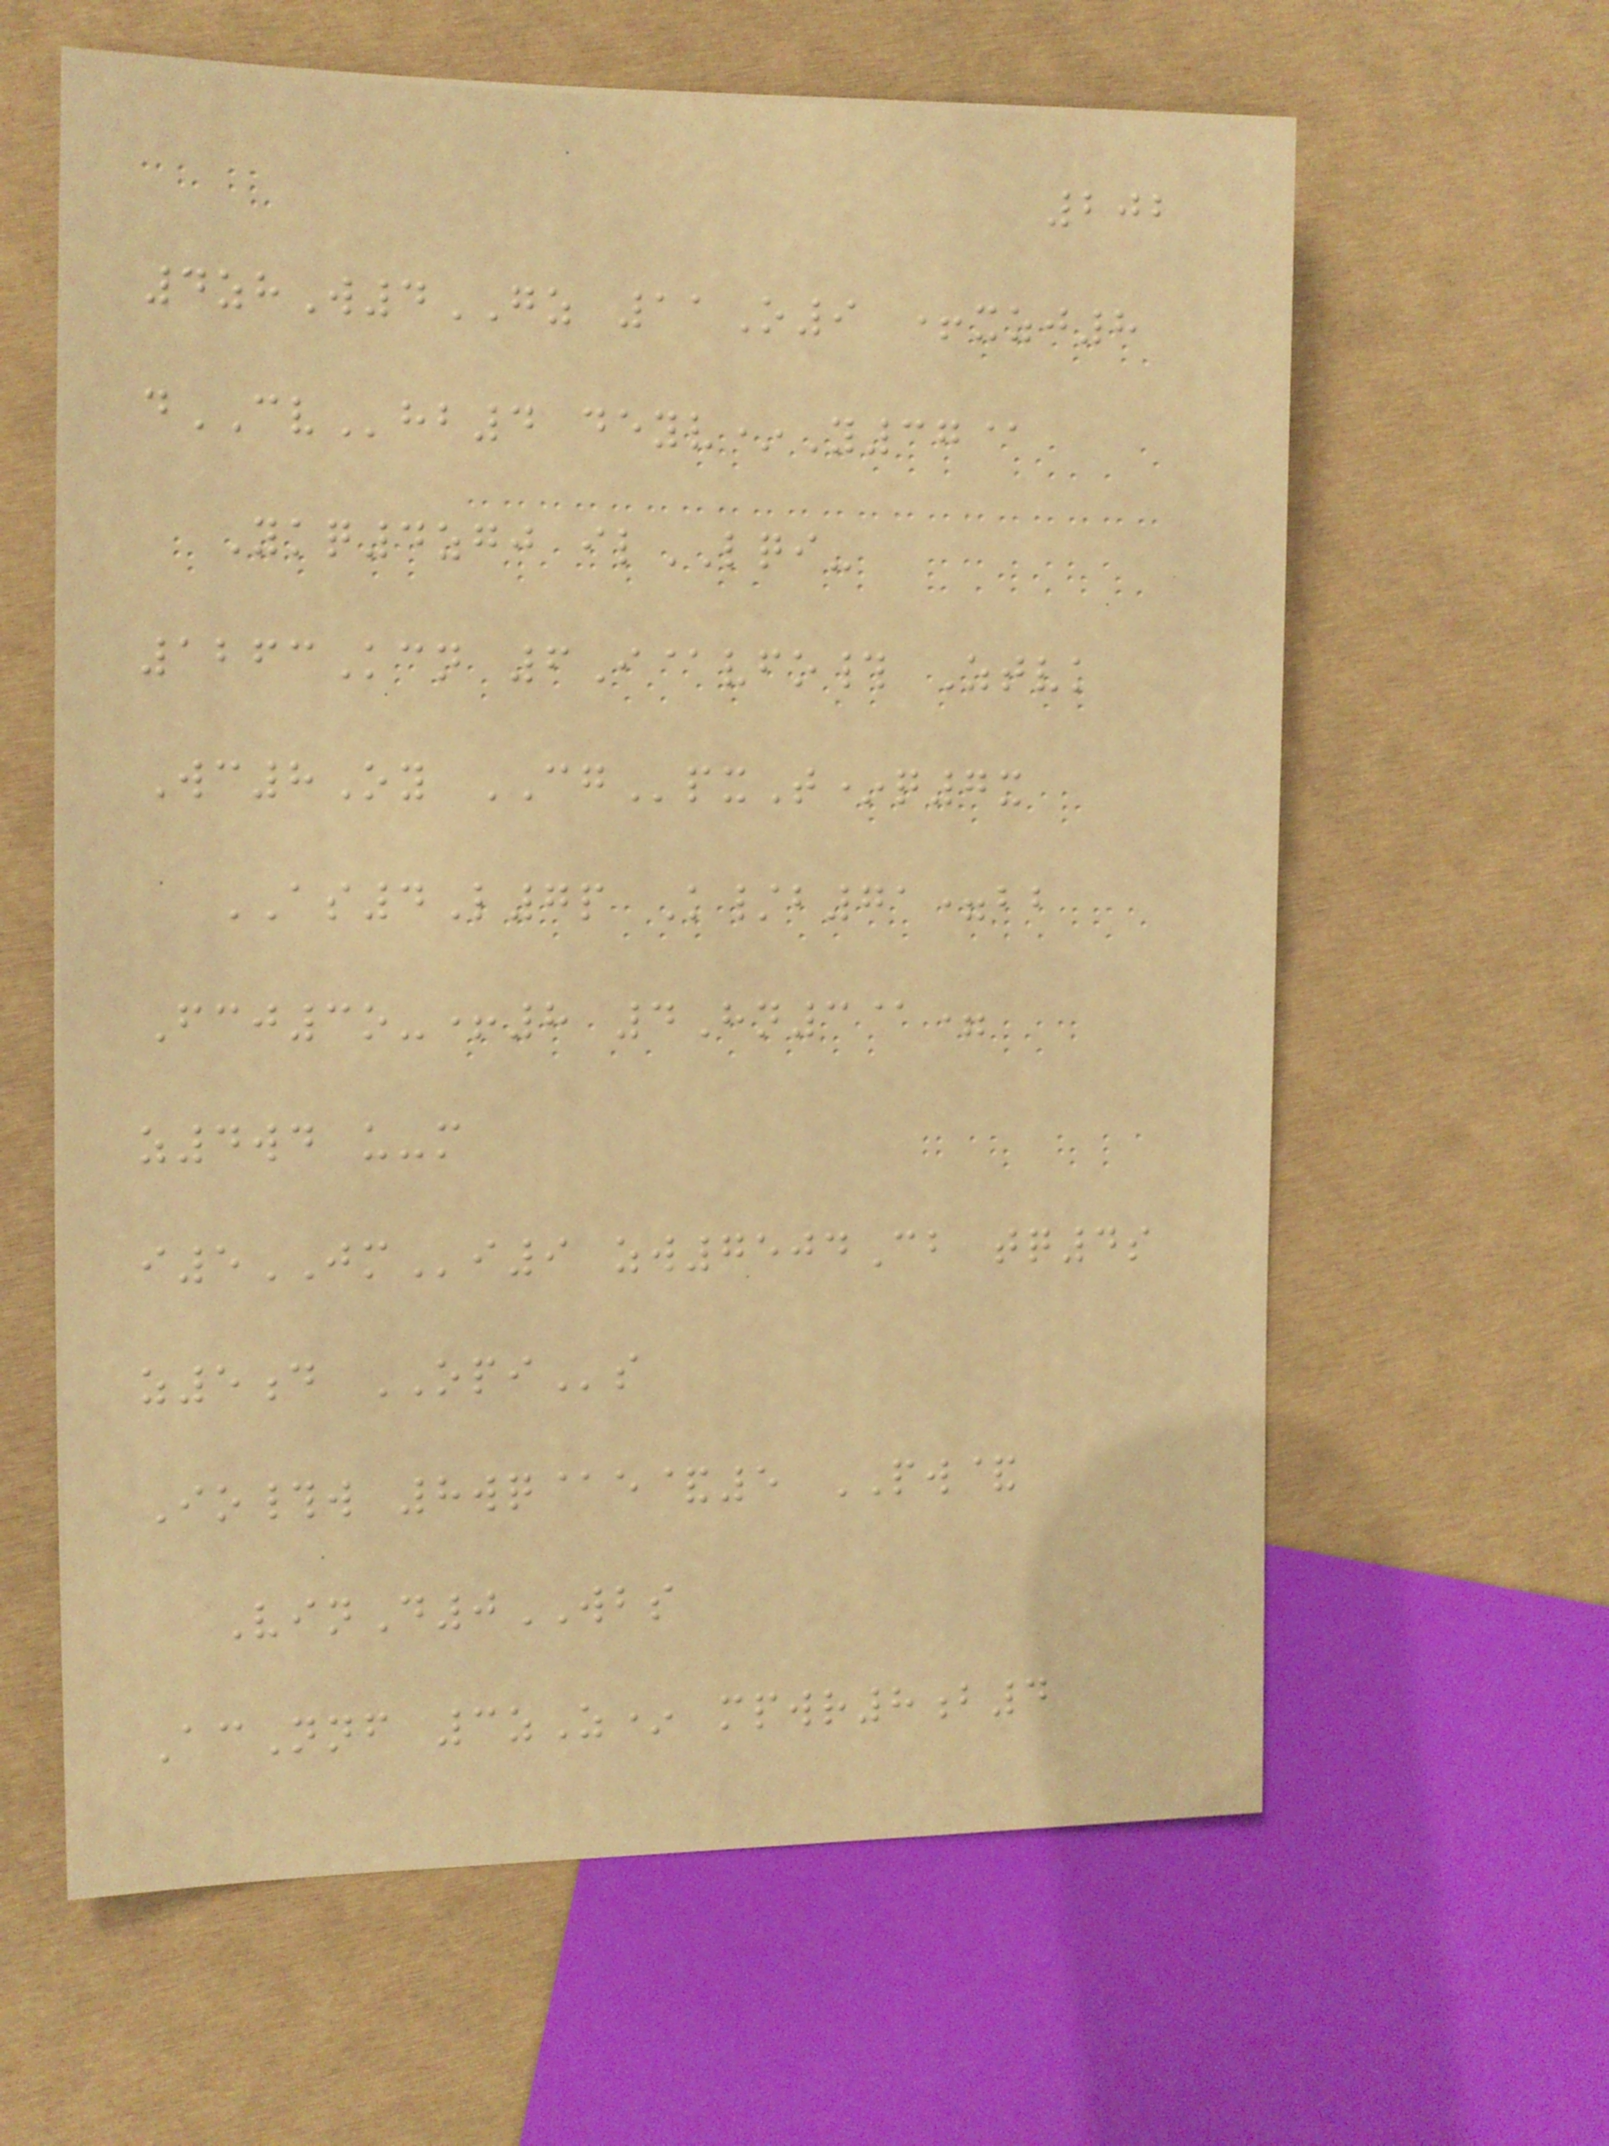202
4zhW4GZ 11O9 +xzj8
dCVhb4 deyv*Y37@
Ykq4zgj ilLQI-
1263Kcn 6I@vfo# Ztvk
Wc8Oy CGpxT*q7x
AS4L7p K/b71=bb
Fcj3o-+8 4Hn3@=
z4wd u-m
i5JMi9 zw7504Cb tq4s
z5d OPIs
Io#w 8wq@e&5 PW&
VinD0WBS
AcNnf 3zZ* mpwr8b4
